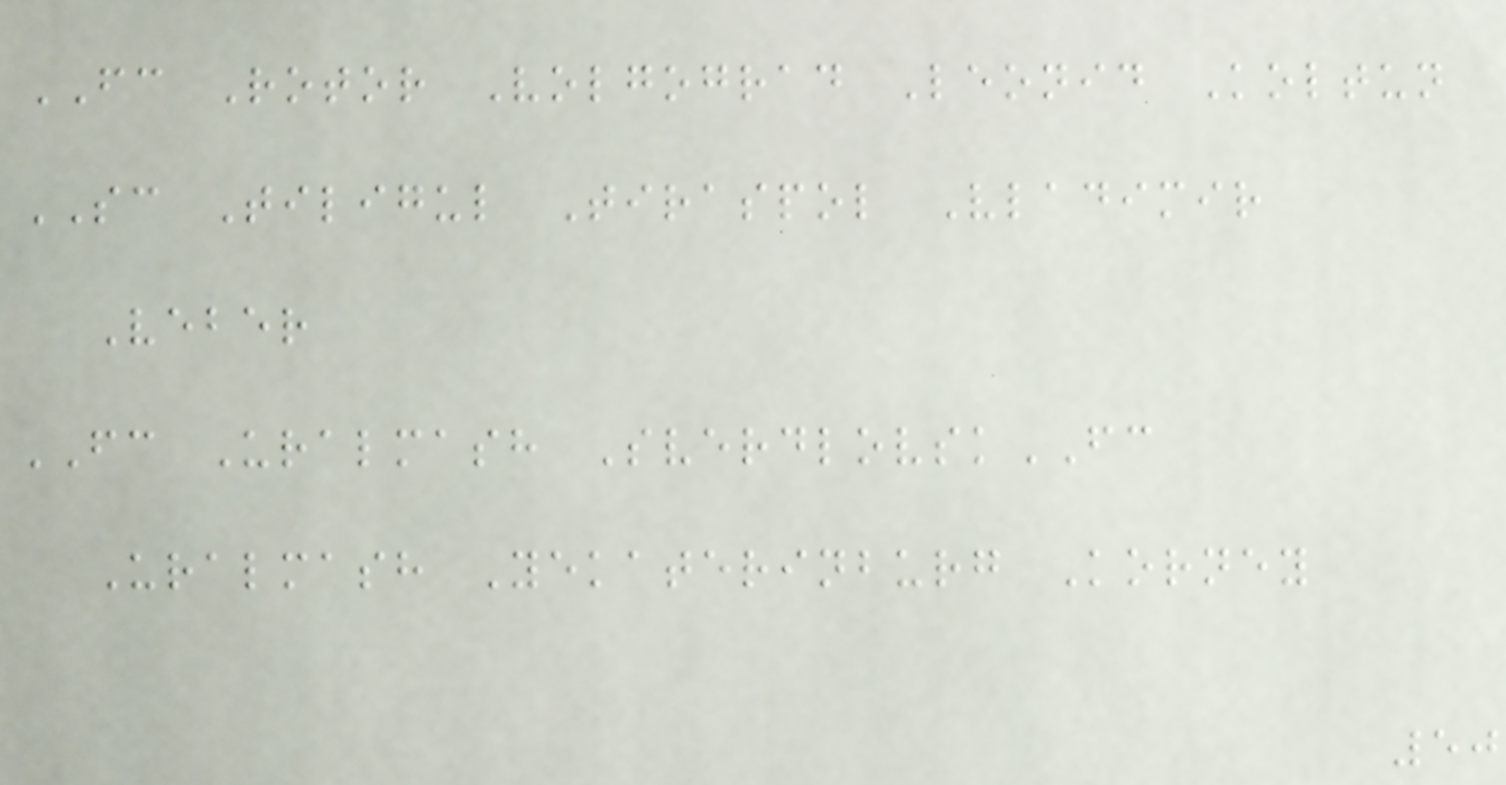FC Rotor Volgograd Leonid Koltun
SC Tiligul Tiraspol Vladimir
Veber
FC Uralmash SverdlovskFC
Uralmash Yekaterinburg Korney
50
